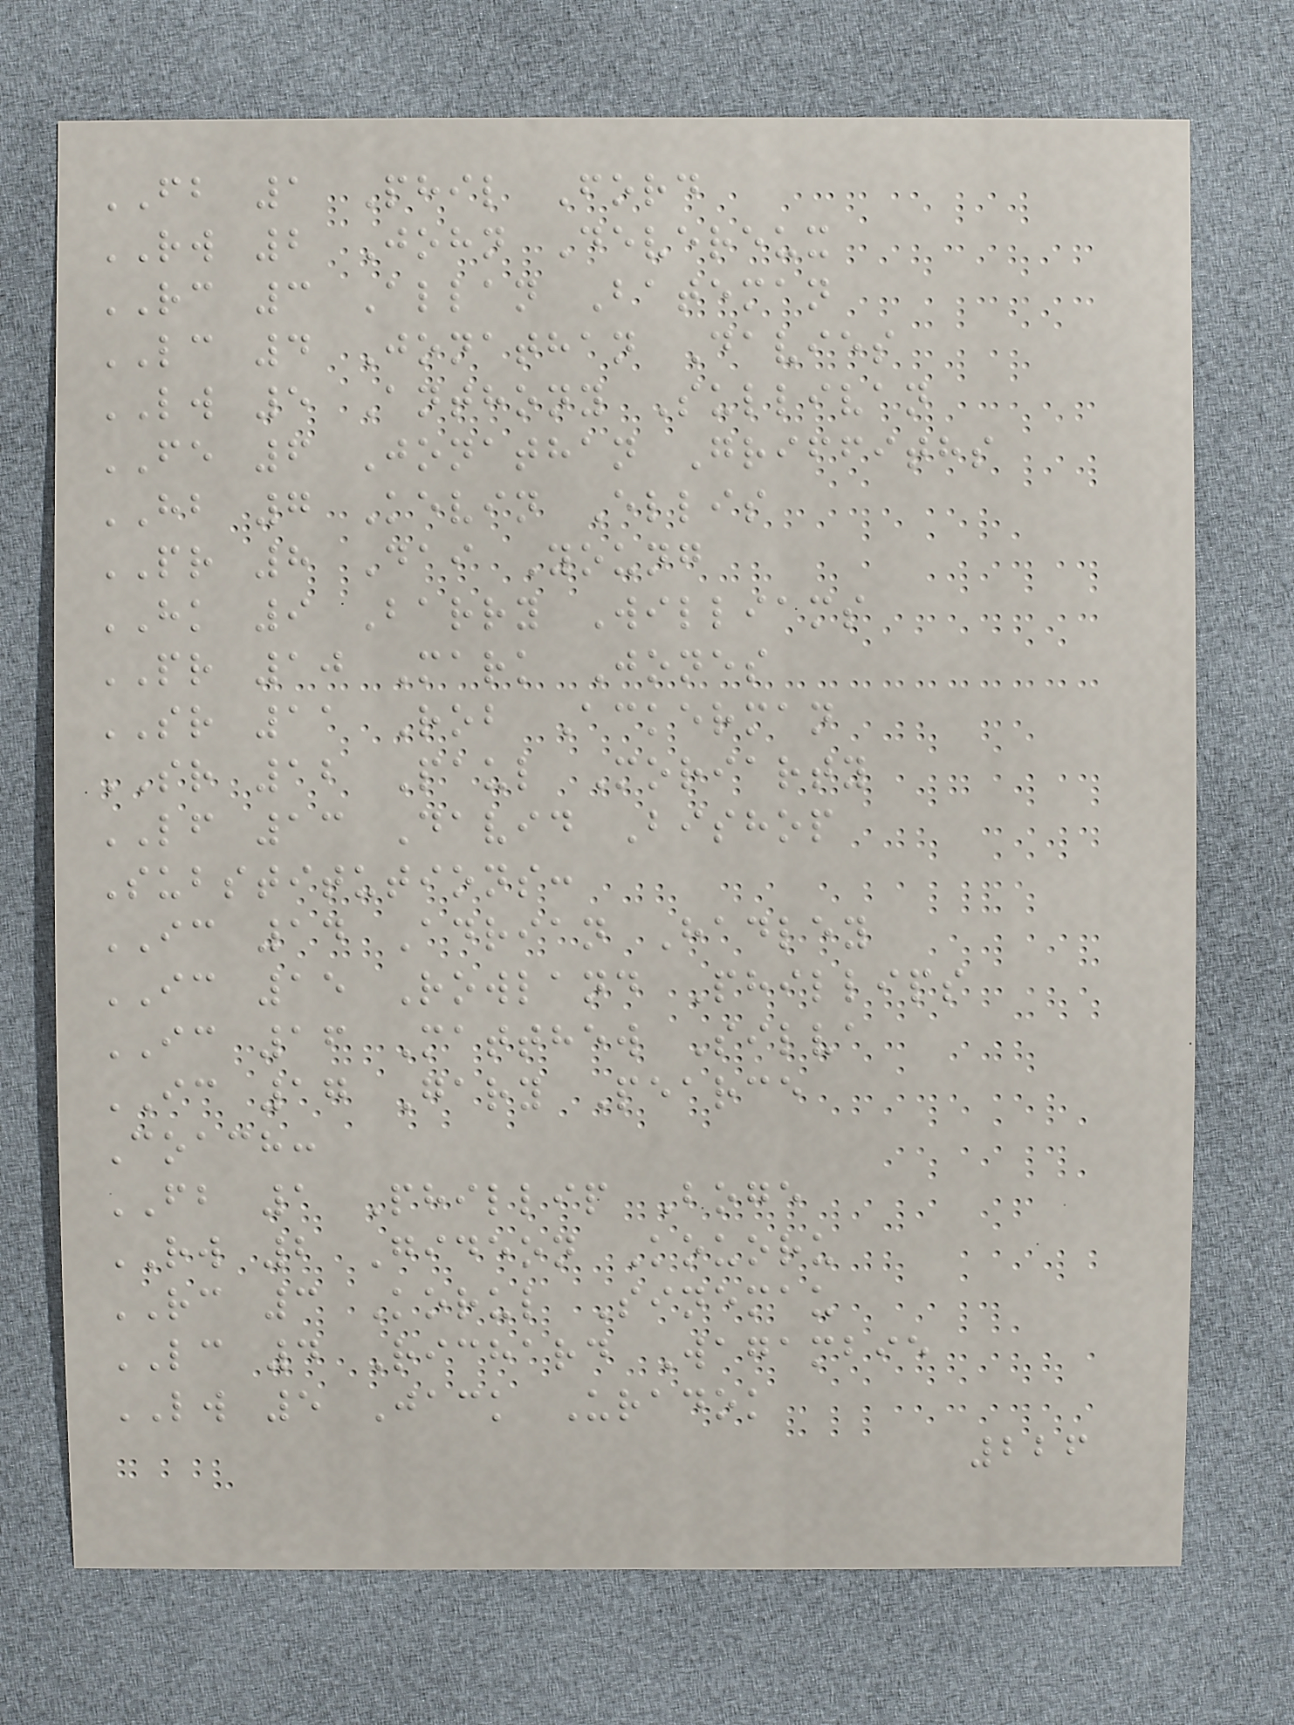FB 1 Phil Ford
RW 2 John Devereux
RC 3 Allan Bateman
LC 4 Jonathan Davies
LW 5 Anthony Sullivan
FE 6 Jonathan Griffiths
HB 7 Kevin Ellis
PR 8 Dai Young
HK 9 Barry Williams
PR 10 Mark Jones
SR 11 Rob Ackerman
SR 12 Paul Moriarty
LF 13 David Bishop
Substitutions:
IC 14 Adrian Hadley
IC 15 Rowland Phillips
IC 16 Matthew Silva
IC 17 Gary Pearce
Coach:
FB 1 Phillip Boge
RW 2 Gideon Kouoru
RC 3 Korul Sinemau
LC 4 Richard Wagambie
LW 5 Jack Uradok
226
